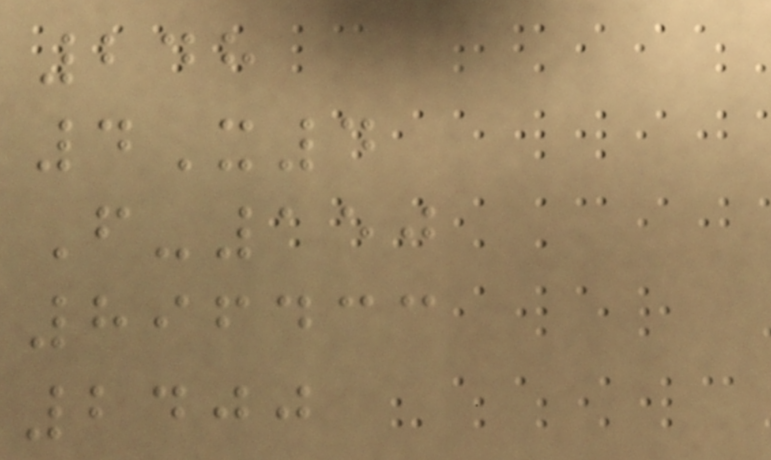248
4X4
F-150
896433
2400
